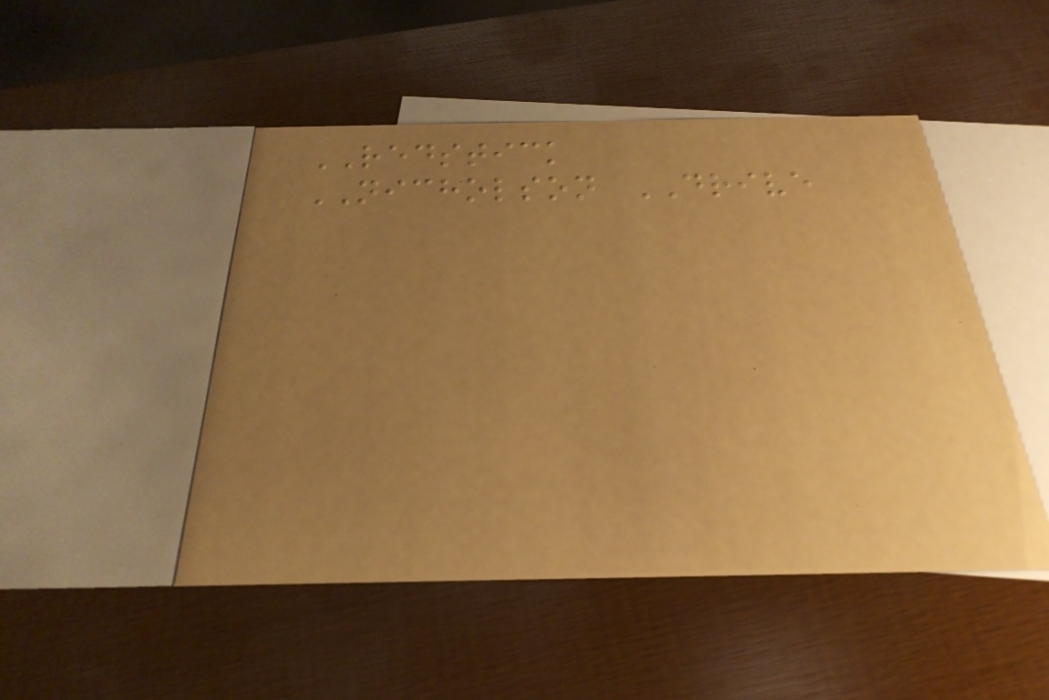REDSTICK
NICHOLSON DRIVE
